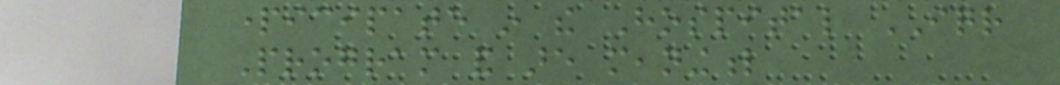participate in the Hospital IQR
Program and are meaningful
